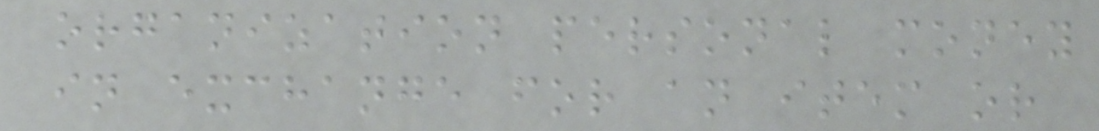organization personal money
in exchange for an item or
